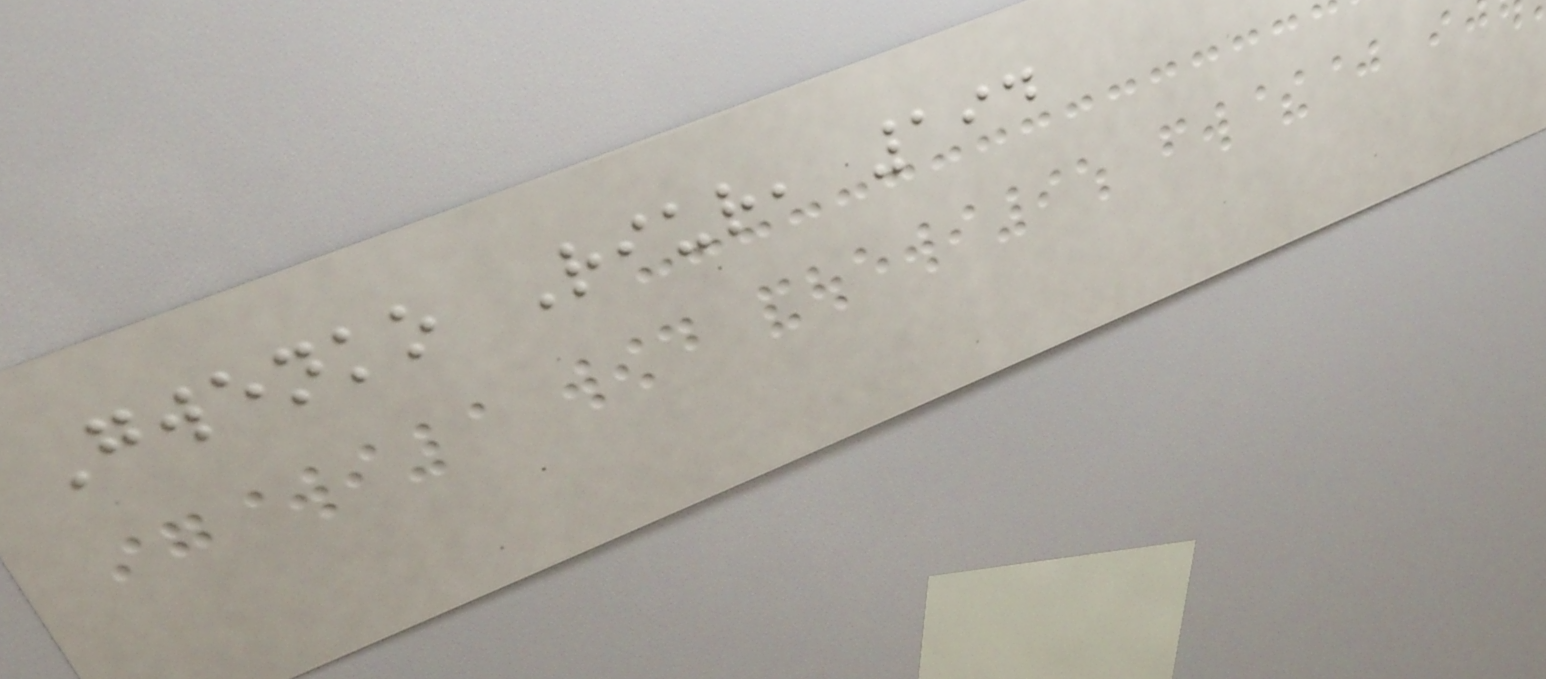Gwenko Riur, 194
